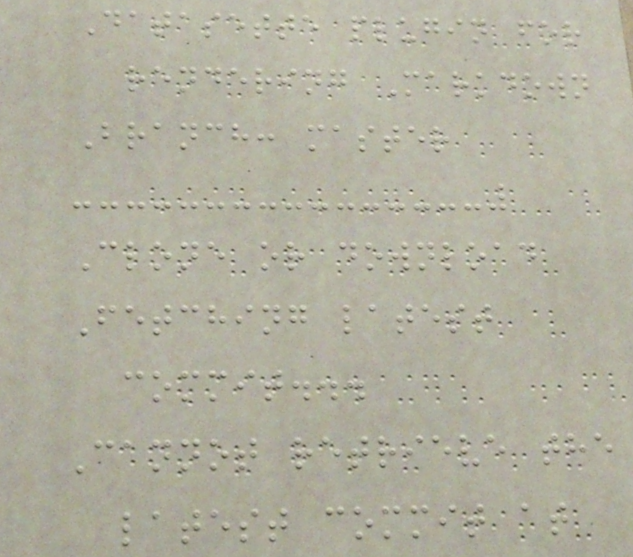Datasette plugin for
rendering Markdown
Branch: master
Clone or download
Fetching latest
commit...
Cannot retrieve the
latest commit at
